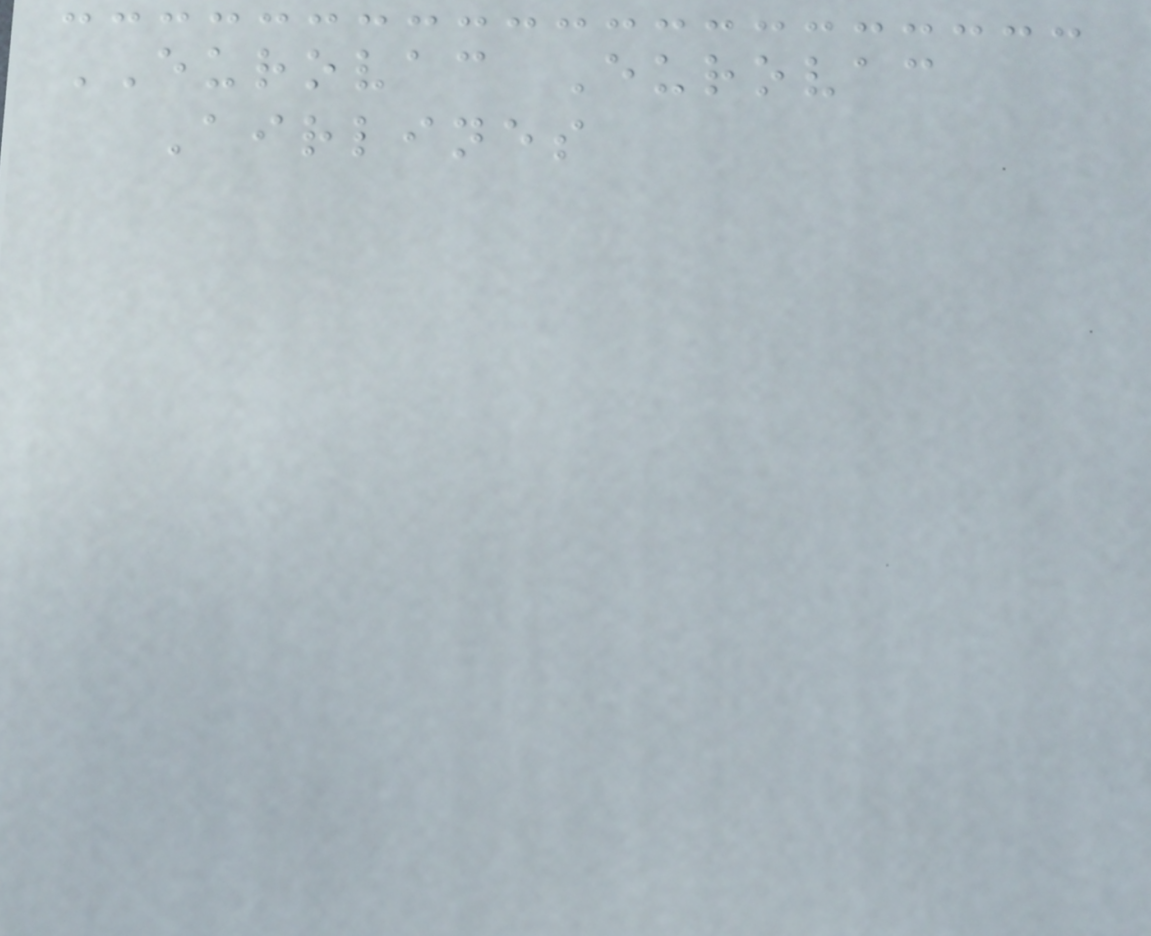EUROVAC Eurovac
Airlines
